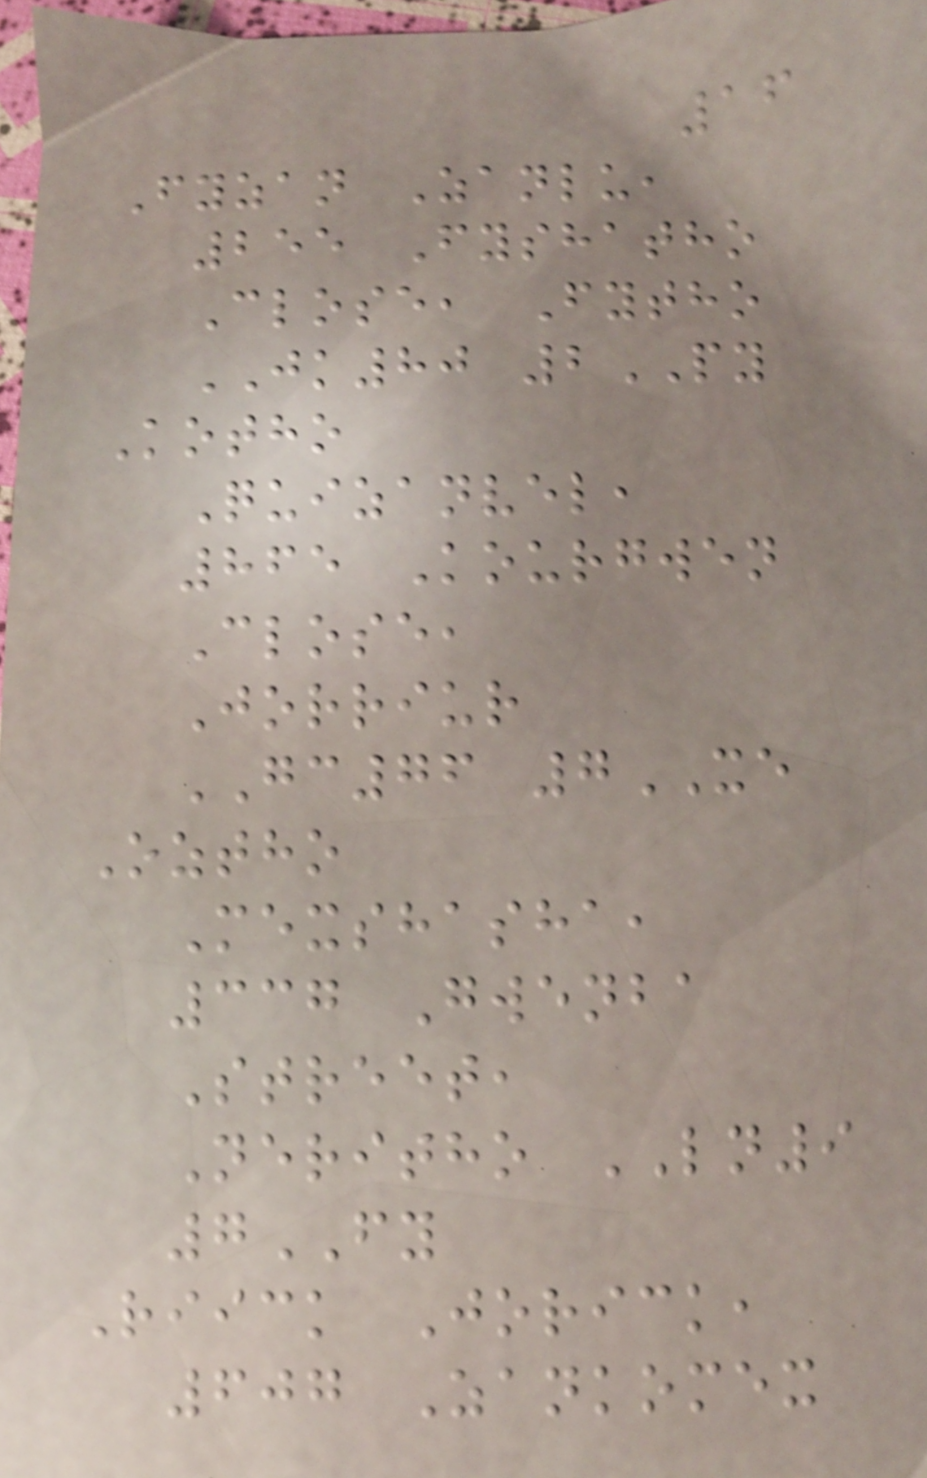16
Fyzan Zanlu,
255 Fyshatho
Close, Fytho
JK80 2PY
Kotho
Quizanvel,
865 Kourgwen
Close,
Jorriur
GC76 7XE
Oztho
Mexshasha,
337 Gwenba
Street,
Neritho LN9
7FY
Riick Jorick,
607 Zankomex
